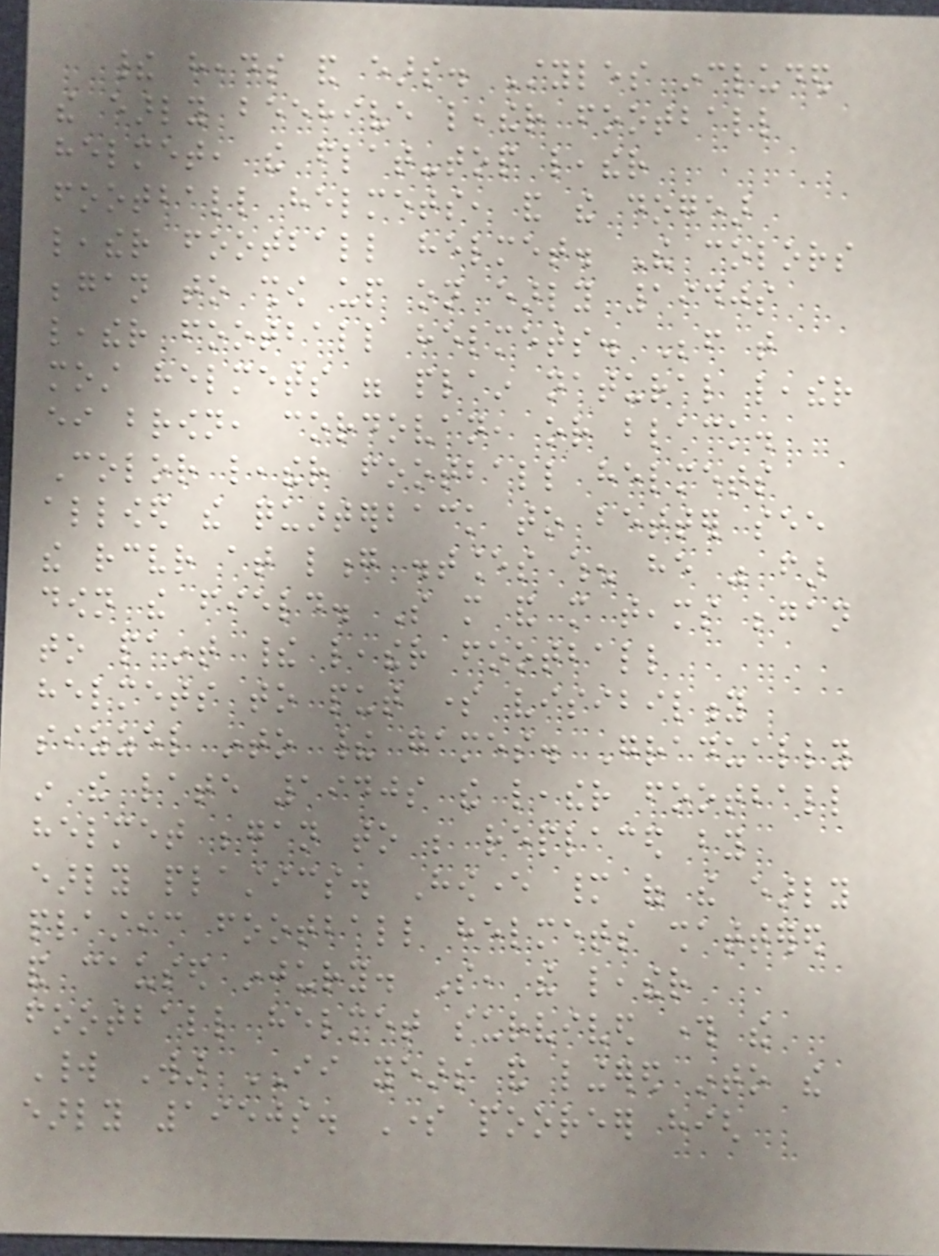their heads and ears. Styles included
the early beehive leather football
helmet, the flat-top leather
football helmets, and the dogear
leather football helmet. The colors
began to show up on early 1940s
leather football helmets. Before that
most helmets were plain natural leather
either brown, cordovan, or black.
Color leather football helmets
allowed the quarterback to better see
the receiver at long distances when he was far
down the field. So more and more teams began
to paint their leather football
helmets to put some visibility
sizzel into their games. Gradually
in the late 1940s the leather football
helmet began to be replaced by
early plastics. However many of the early
plastic football helmets shattered
and caused injury. So, the leather
football helmet survived through the
World War II years and lingered into the
early 1950s. Some pooreer high
